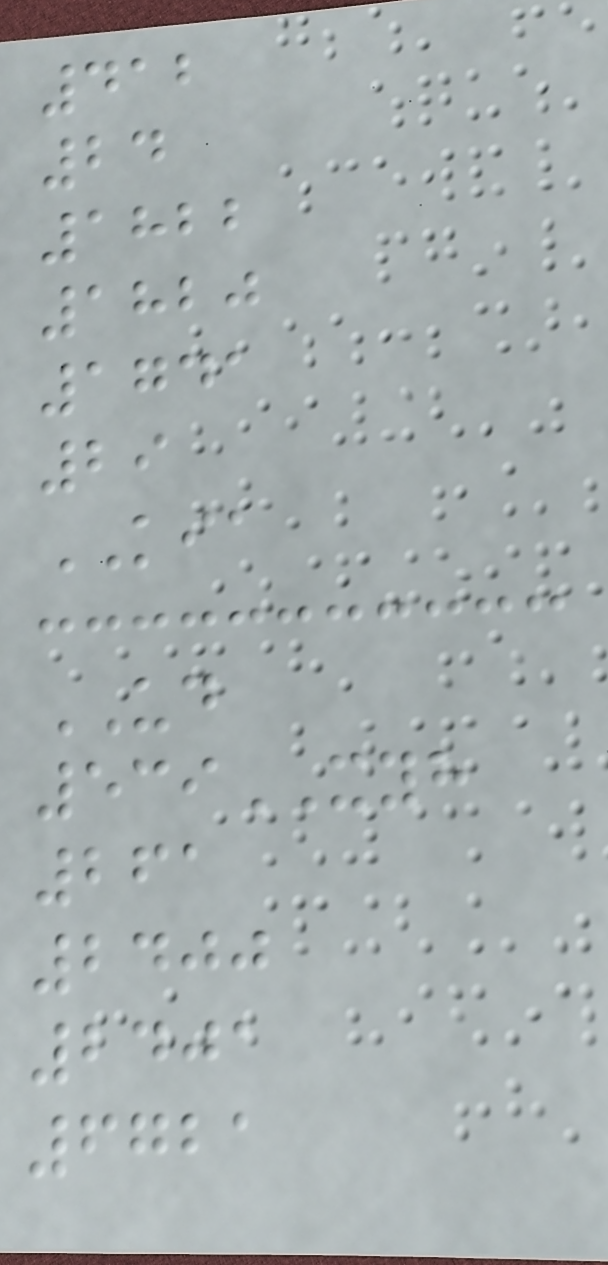412
24
1822
1820
1741
29
KIA
UD
539XYH
261
2400
2401
6721
